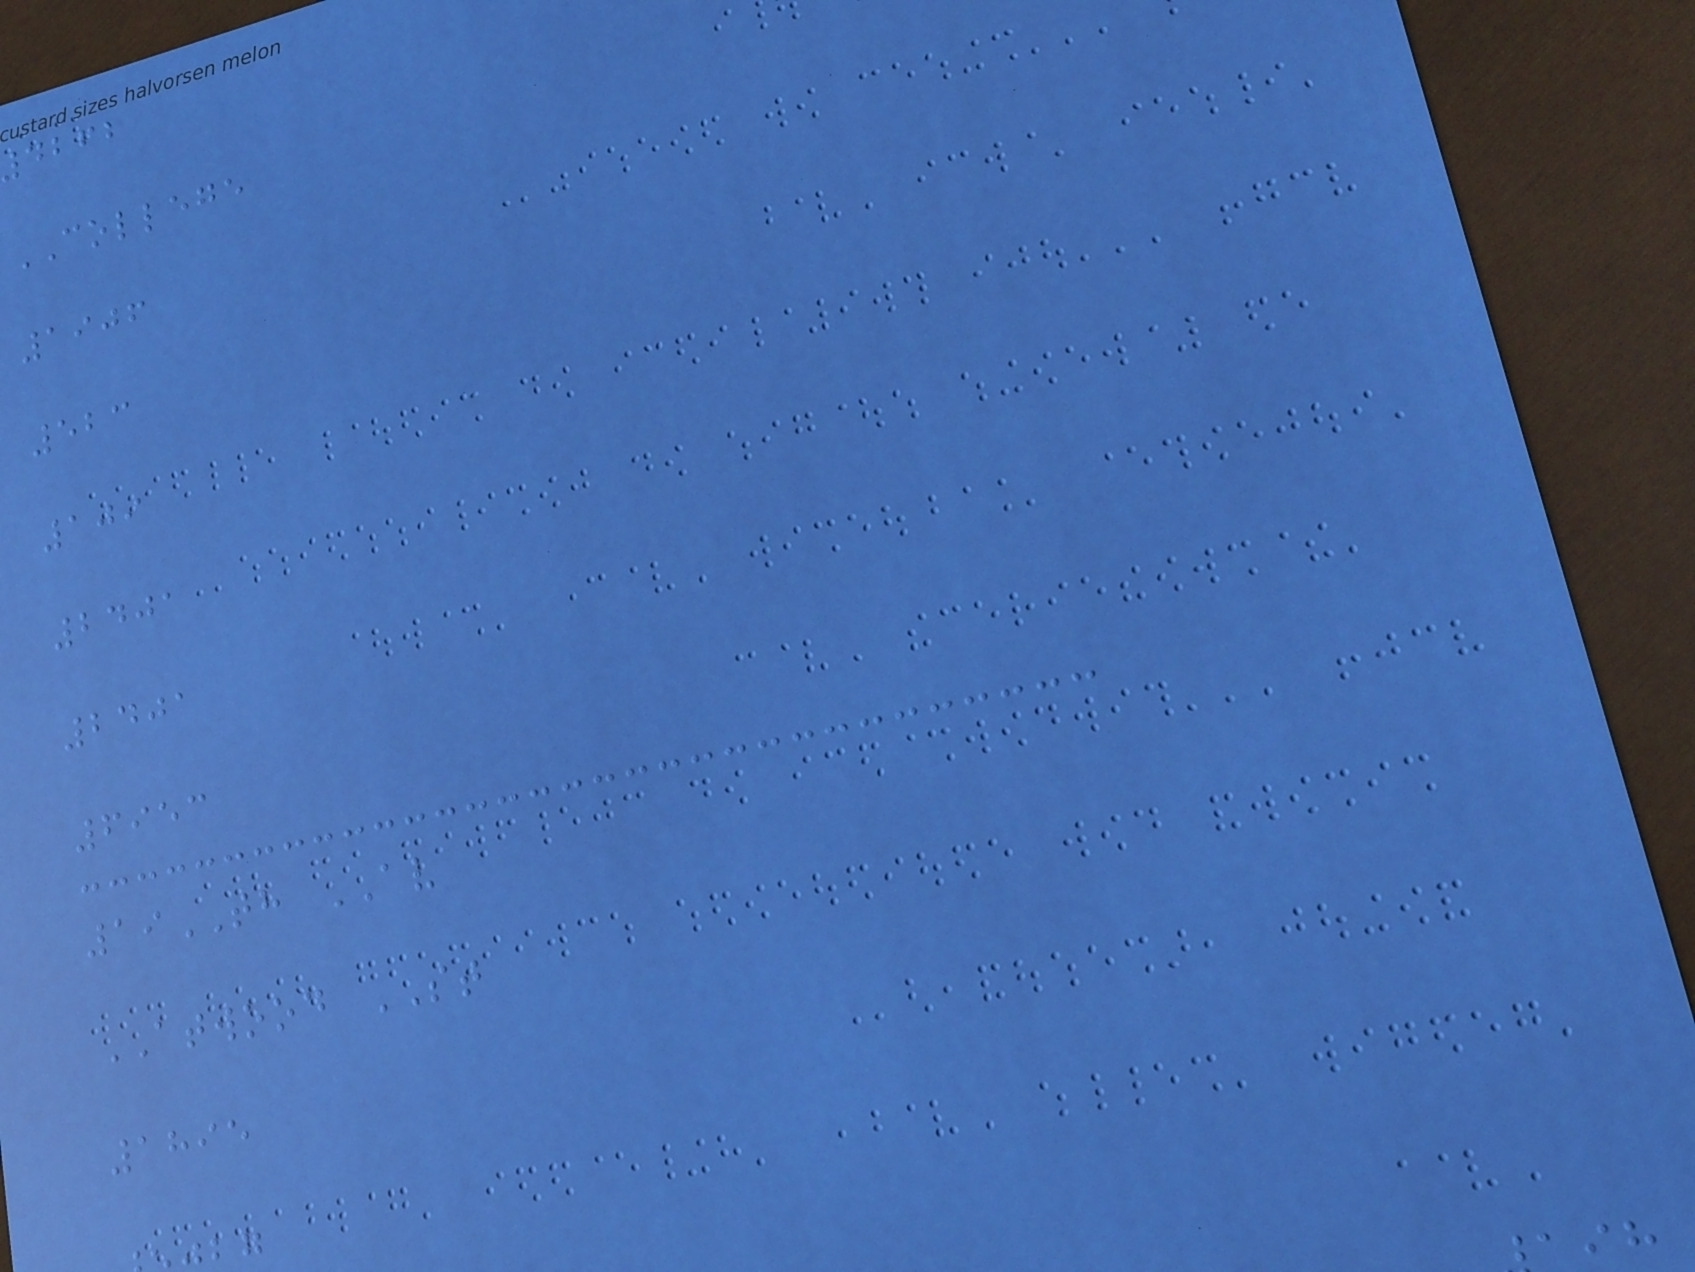dbfb
COLLEGE
1906
523
109
2401
2401
6953
19TH AV
ATWOOD ST
1895
